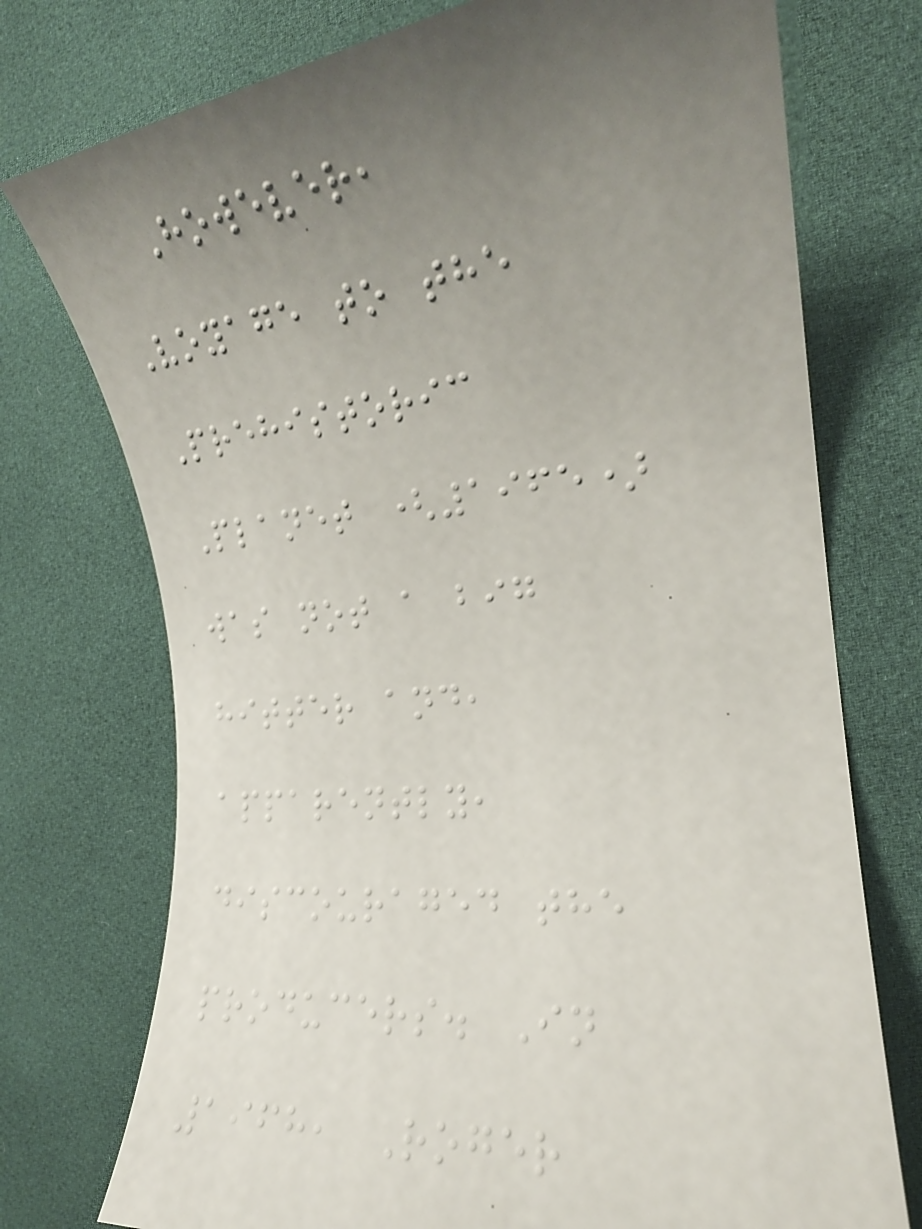However,
Voyage to the
Prehistoric
Planet (1965)
was not a big
hitter and,
apparently,
discouraged the
producers. In
1968, Roger
